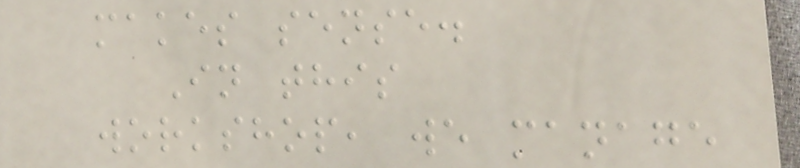makes sense.
In this
workshop, we manage
